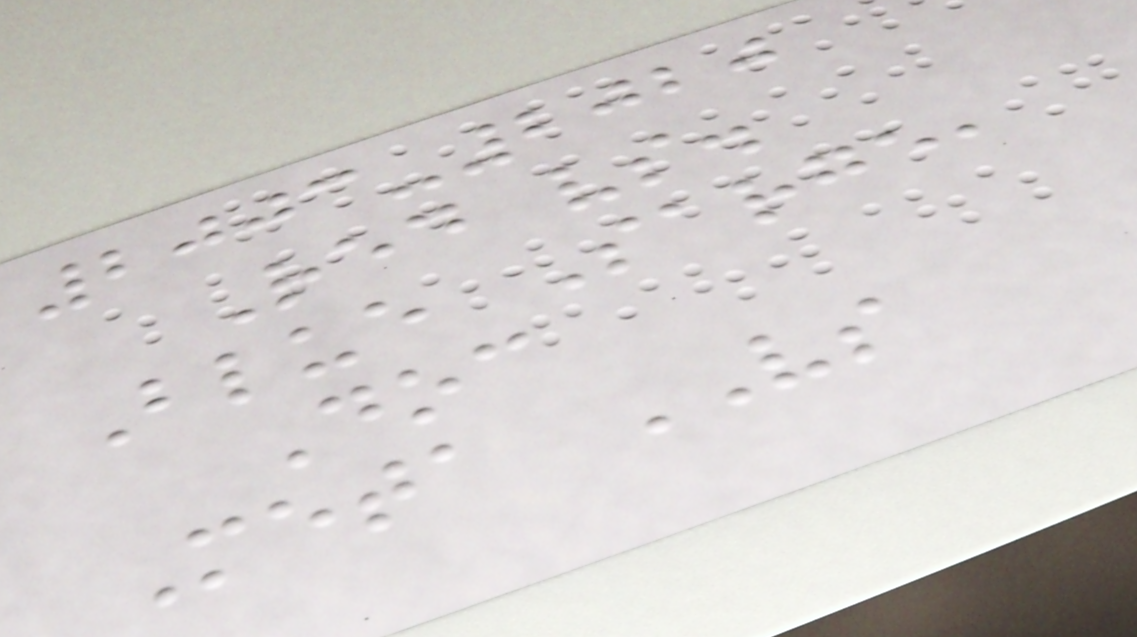2003-2020
Red vs.
Blue Sarge,
Doc
Meta VS
